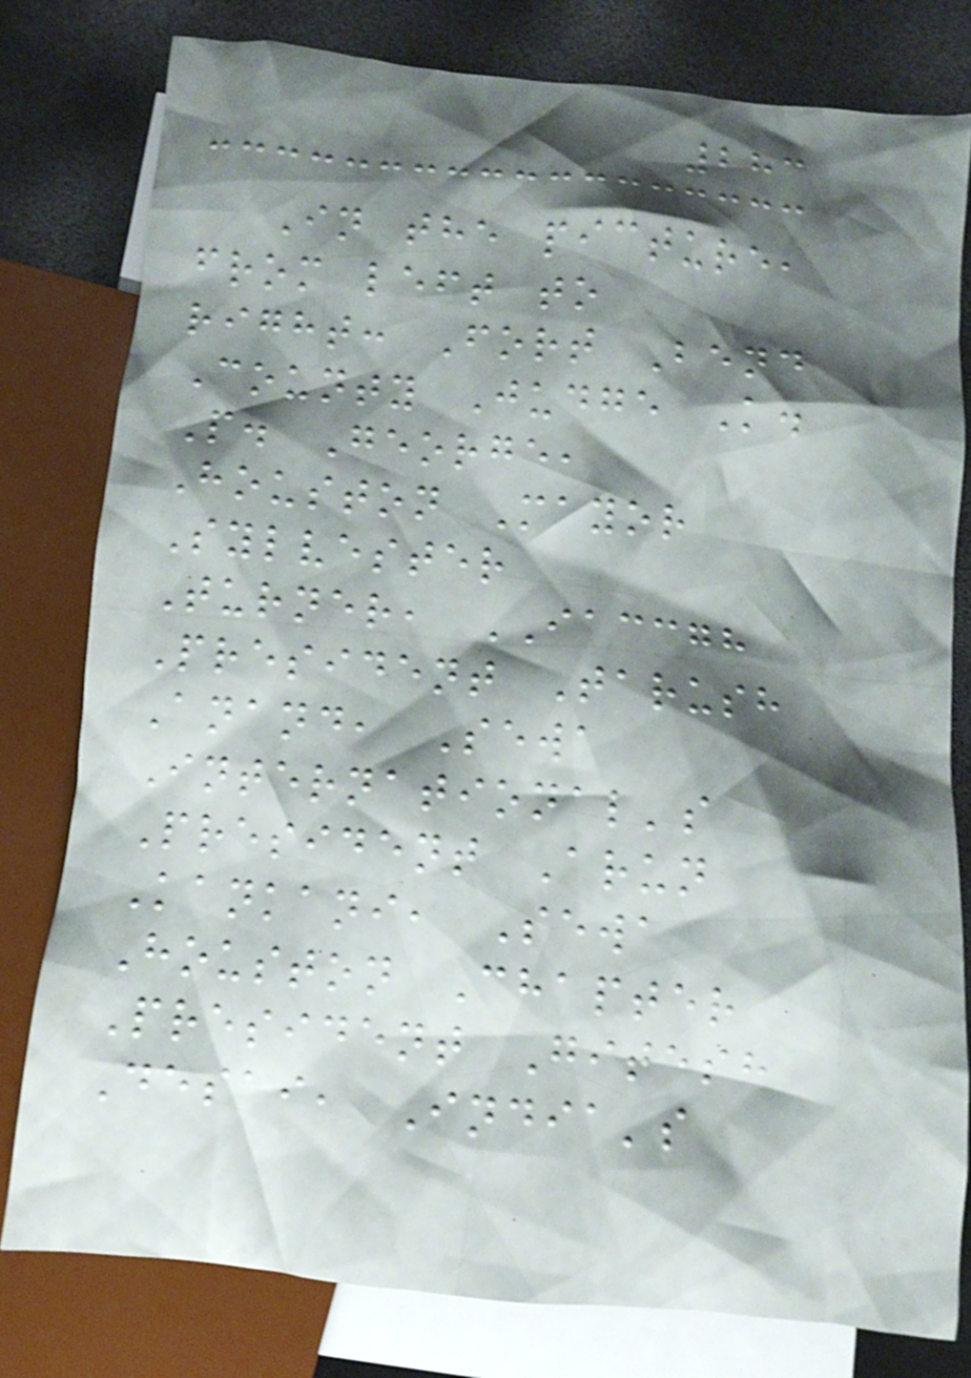283
In the picture,
from left to
right: Fort Bend
County Judge K.
P. George,
Houston Mayor
Sylvester
Turner, IACCGH
President Tarush
Anand, Sewa
International's
President Arun
Kankani, Sewa
Houston Chapter
President Gitesh
Desai, India's
